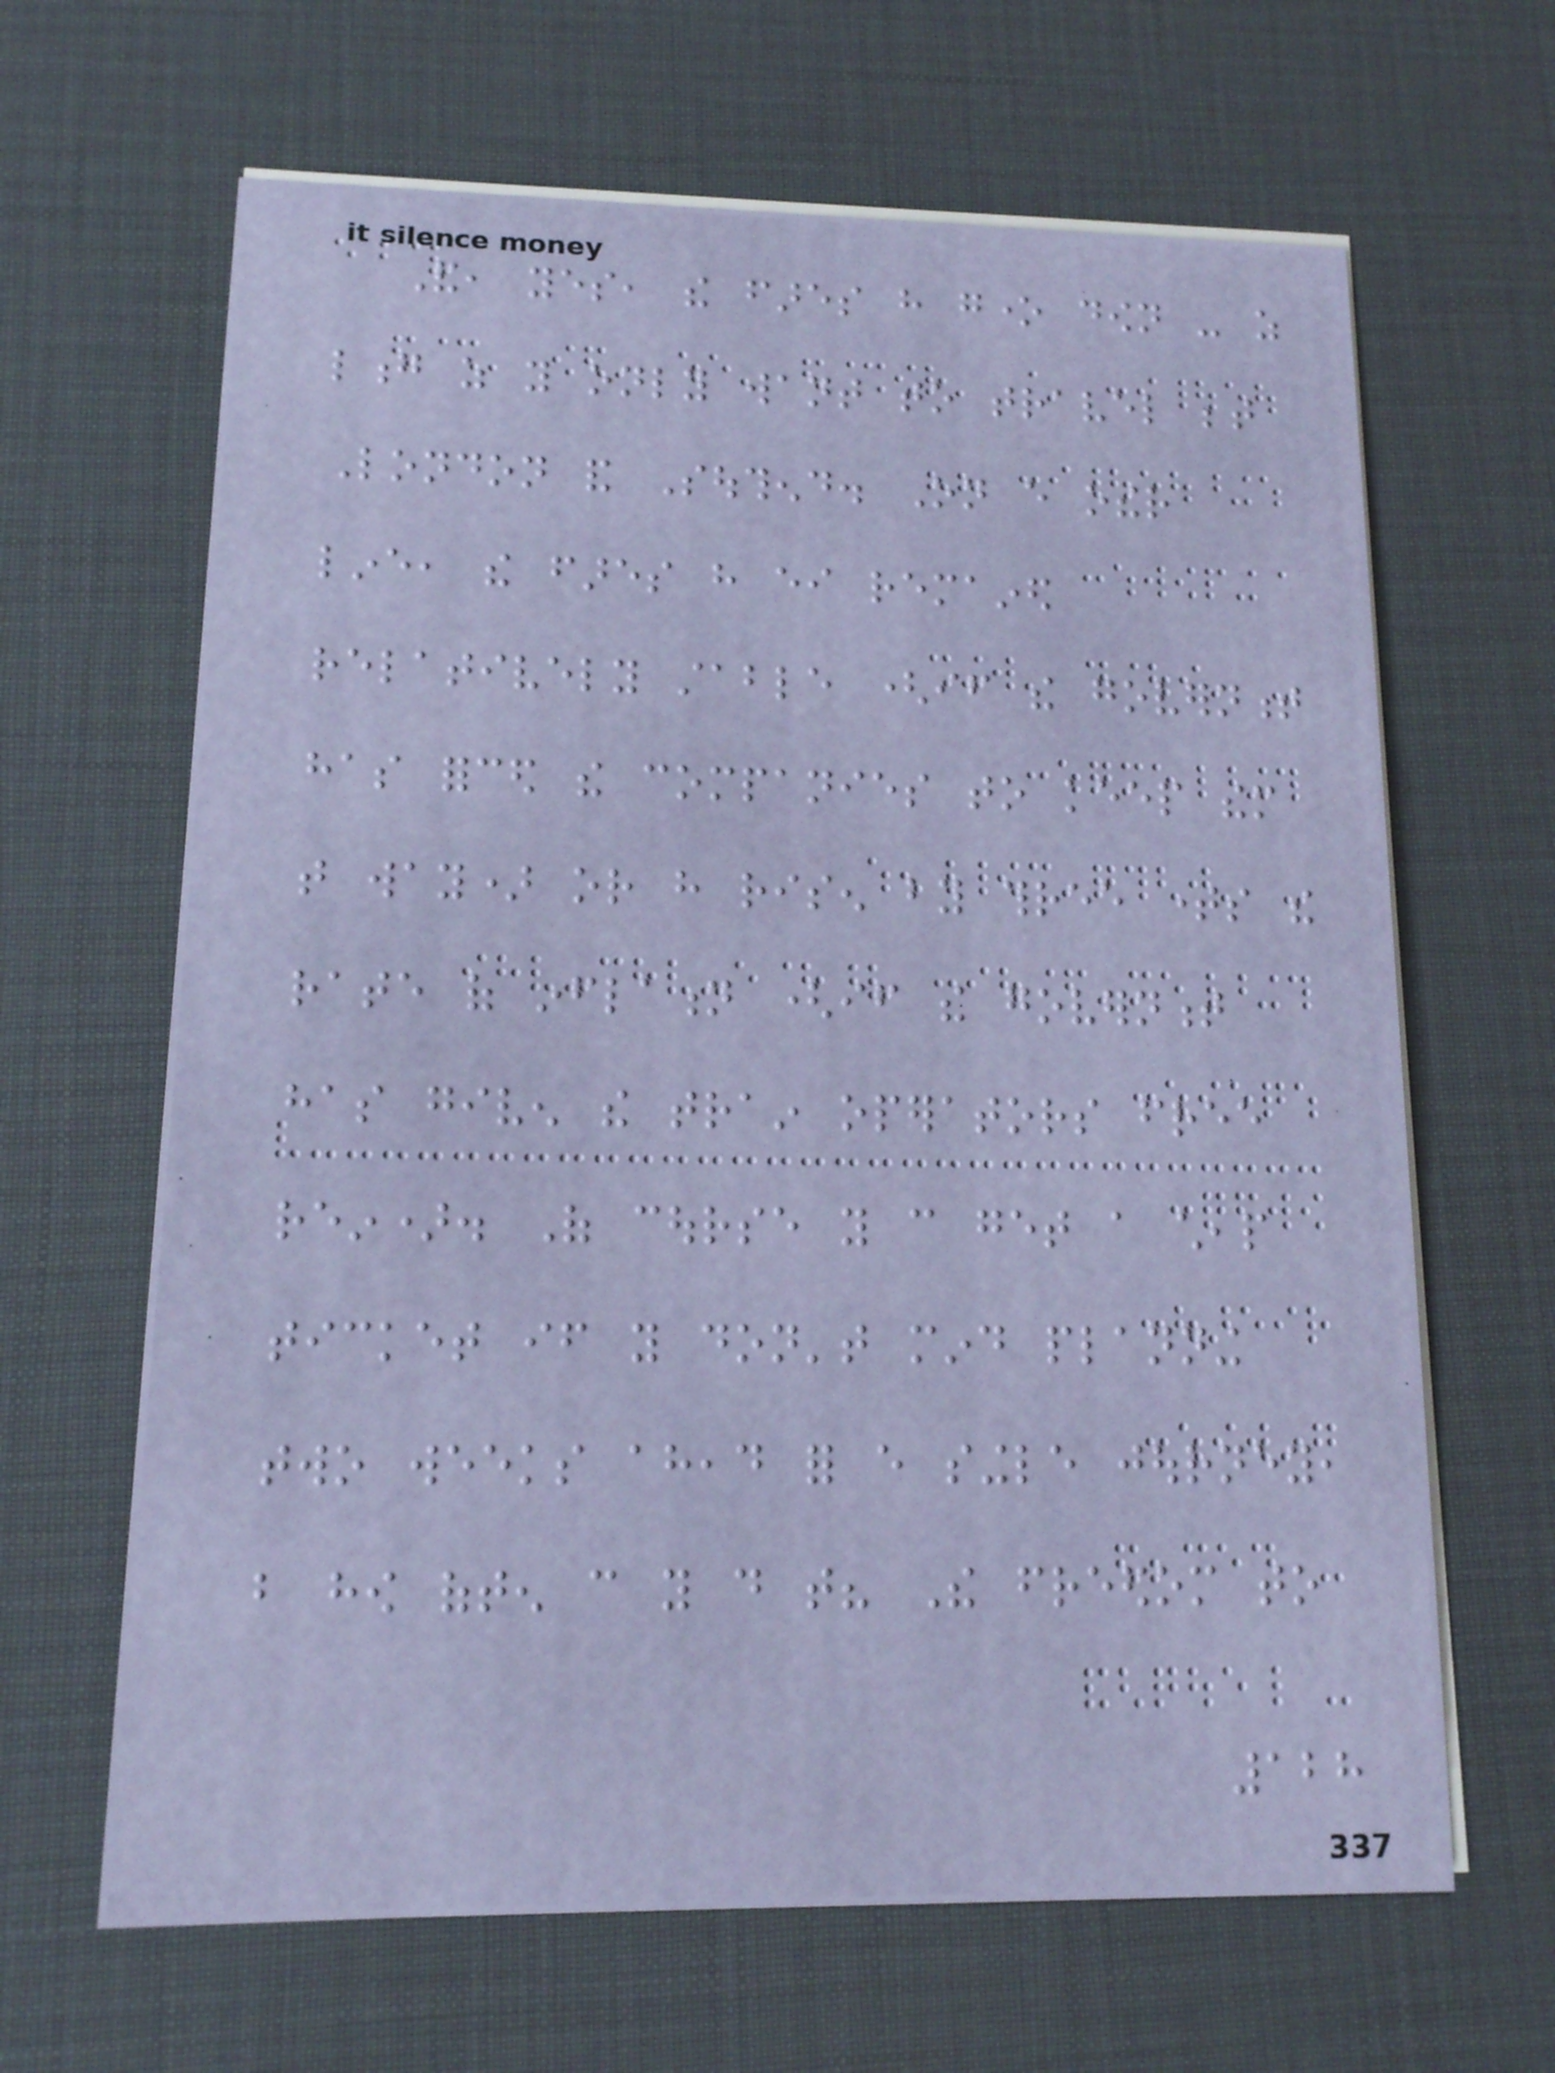And, yes, the fares have gone down - as
long as you only want to travel between
London and Southend. On every other
line, the fares have either remained
relatively stable (if the government
has forced the companies to keep them
that way) or have risen by three times the
rate of inflation (if the government
has given the train operators free
rein). Of course you can get a cheap
ticket if you don't mind planning
two weeks ahead for every single journey,
but how often can you do that? The freedom to
128
